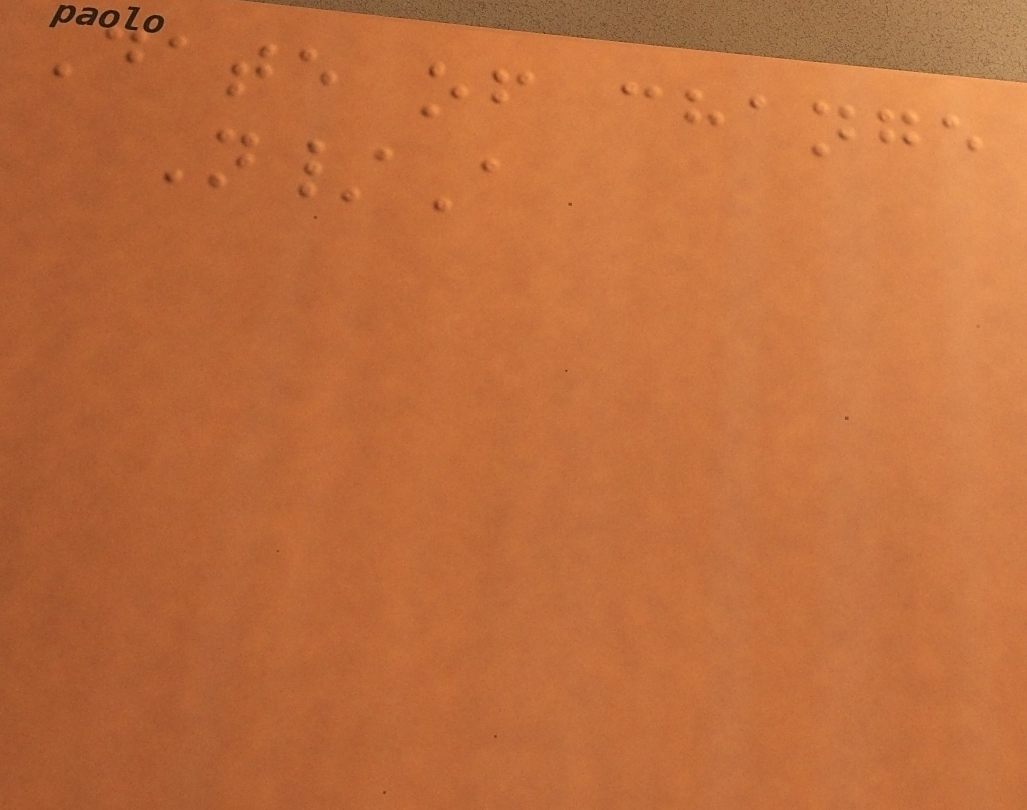Date of change
N/A
